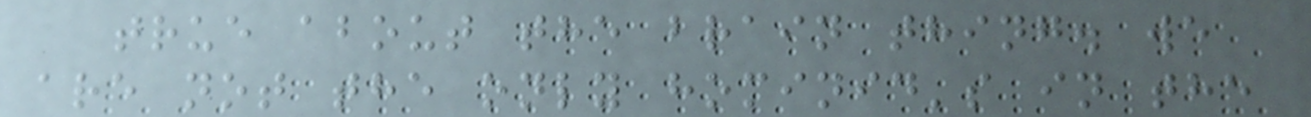true about the brain thing. we
are not the only hominid's in the
